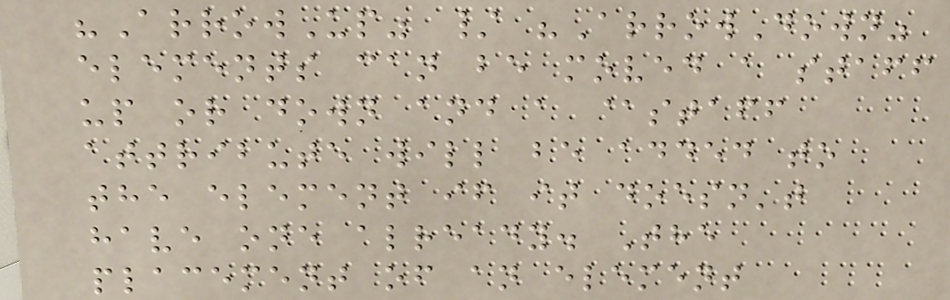"ArrowUp" / "ArrowDown"
elements can be moved a staff
up or down and a @staff
attribute will be added to
the element if it doesn't
have one already. The
placement of an element
